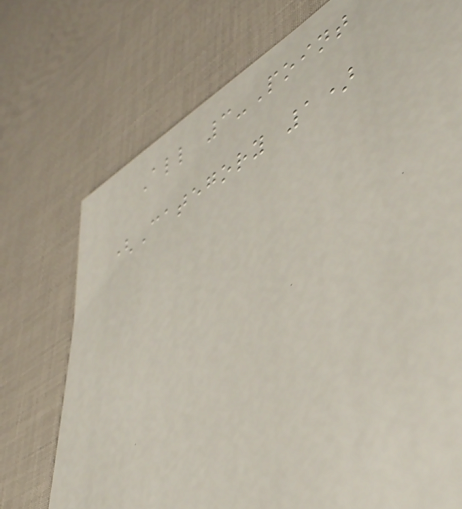All 3-Point
(Category 1)
